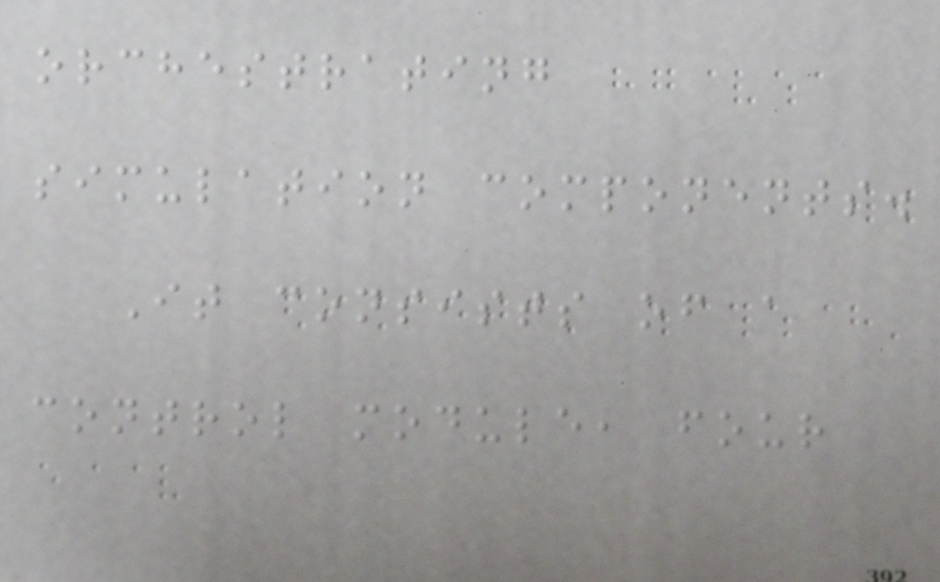orchestrating
simulation components.
It consists of a
control module, four
